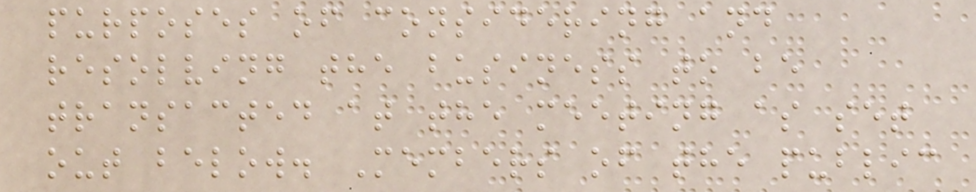purposes of considering and
resolving the business to be
transacted at the meeting as set
out below. Members of the public
